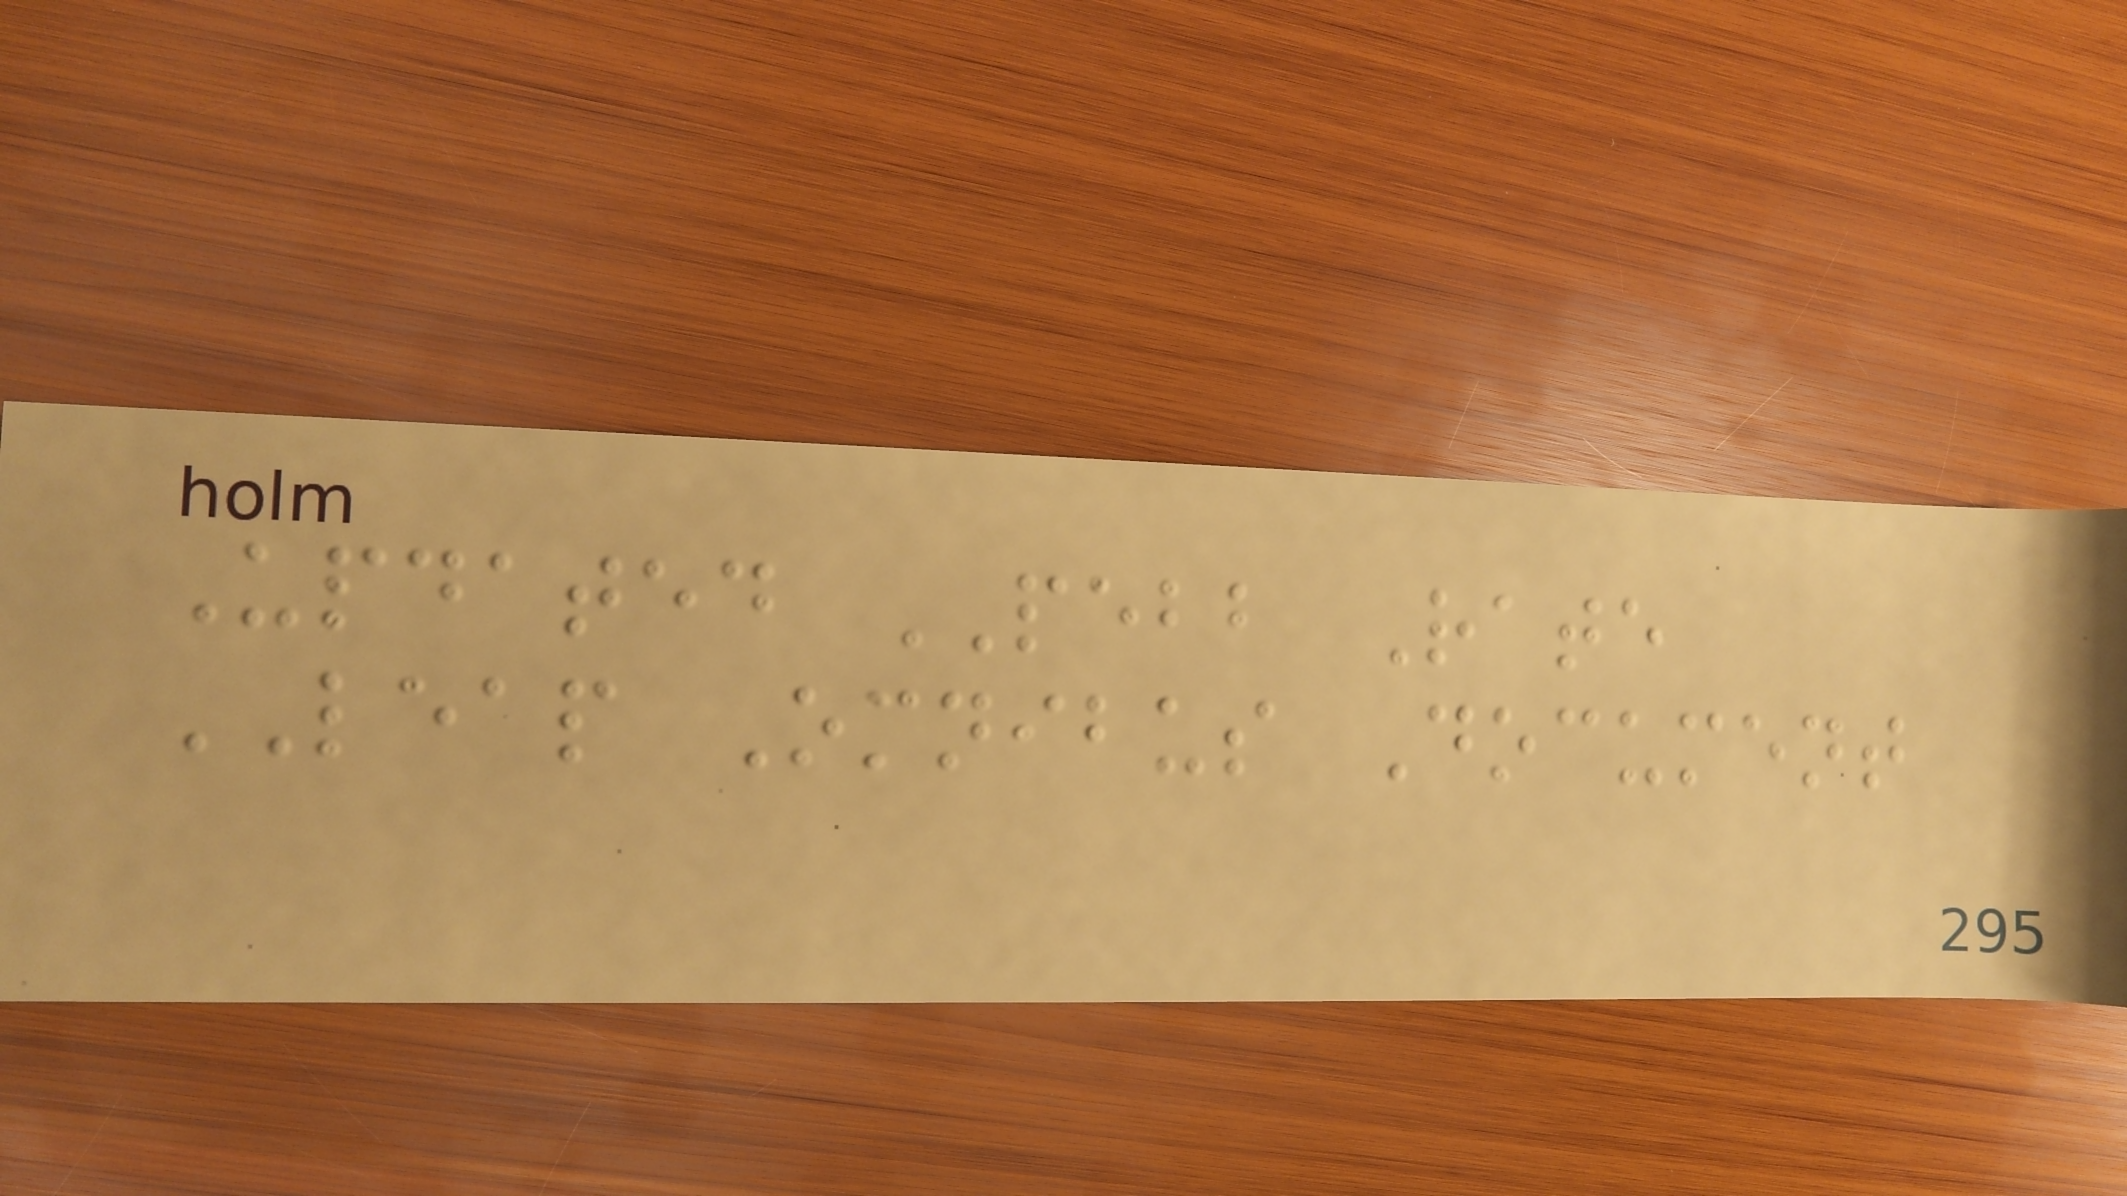Updated PEBB Rate
LEAP Omnibus Document
